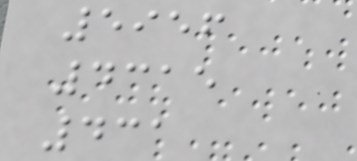5956
4315
431
